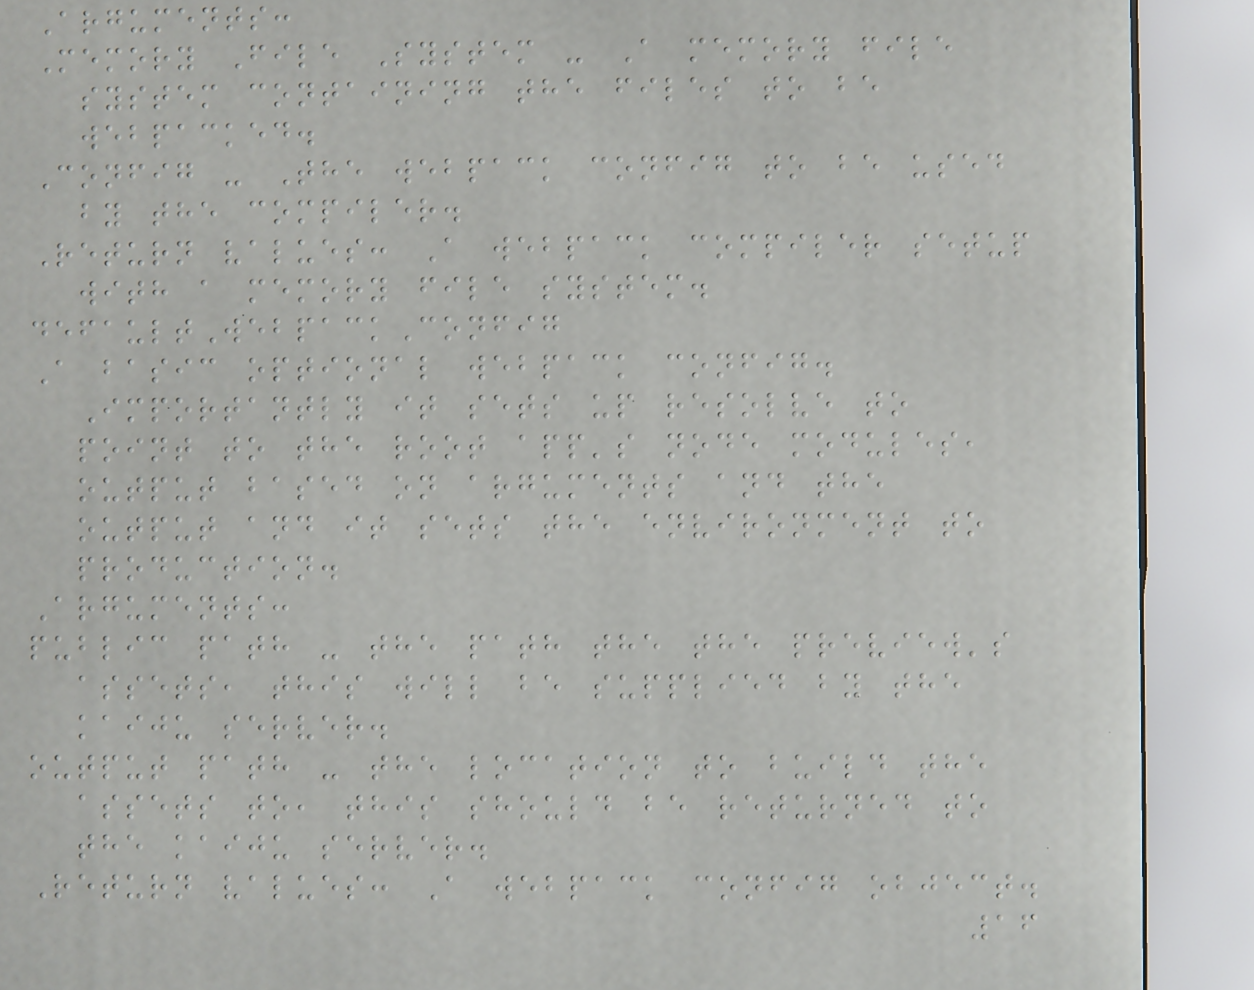Arguments:
Memory File System - A memory file
system containing the files to be
webpacked.
Config - The webpack config to be used
by the compiler.
Return values: A webpack compiler setup
with a memory file system.
defaultWebpackConfig
A basic optional webpack config.
Importantly it sets up resolve to
point to the root app's node modules,
output based on arguments and the
output and it sets the environment to
production.
Arguments:
public path - the path the the preview's
assets, this will be supplied by the
kaiju server.
output path - the location to build the
assets to, this should be returned to
the kaiju server.
Return values: A webpack config object.
16
